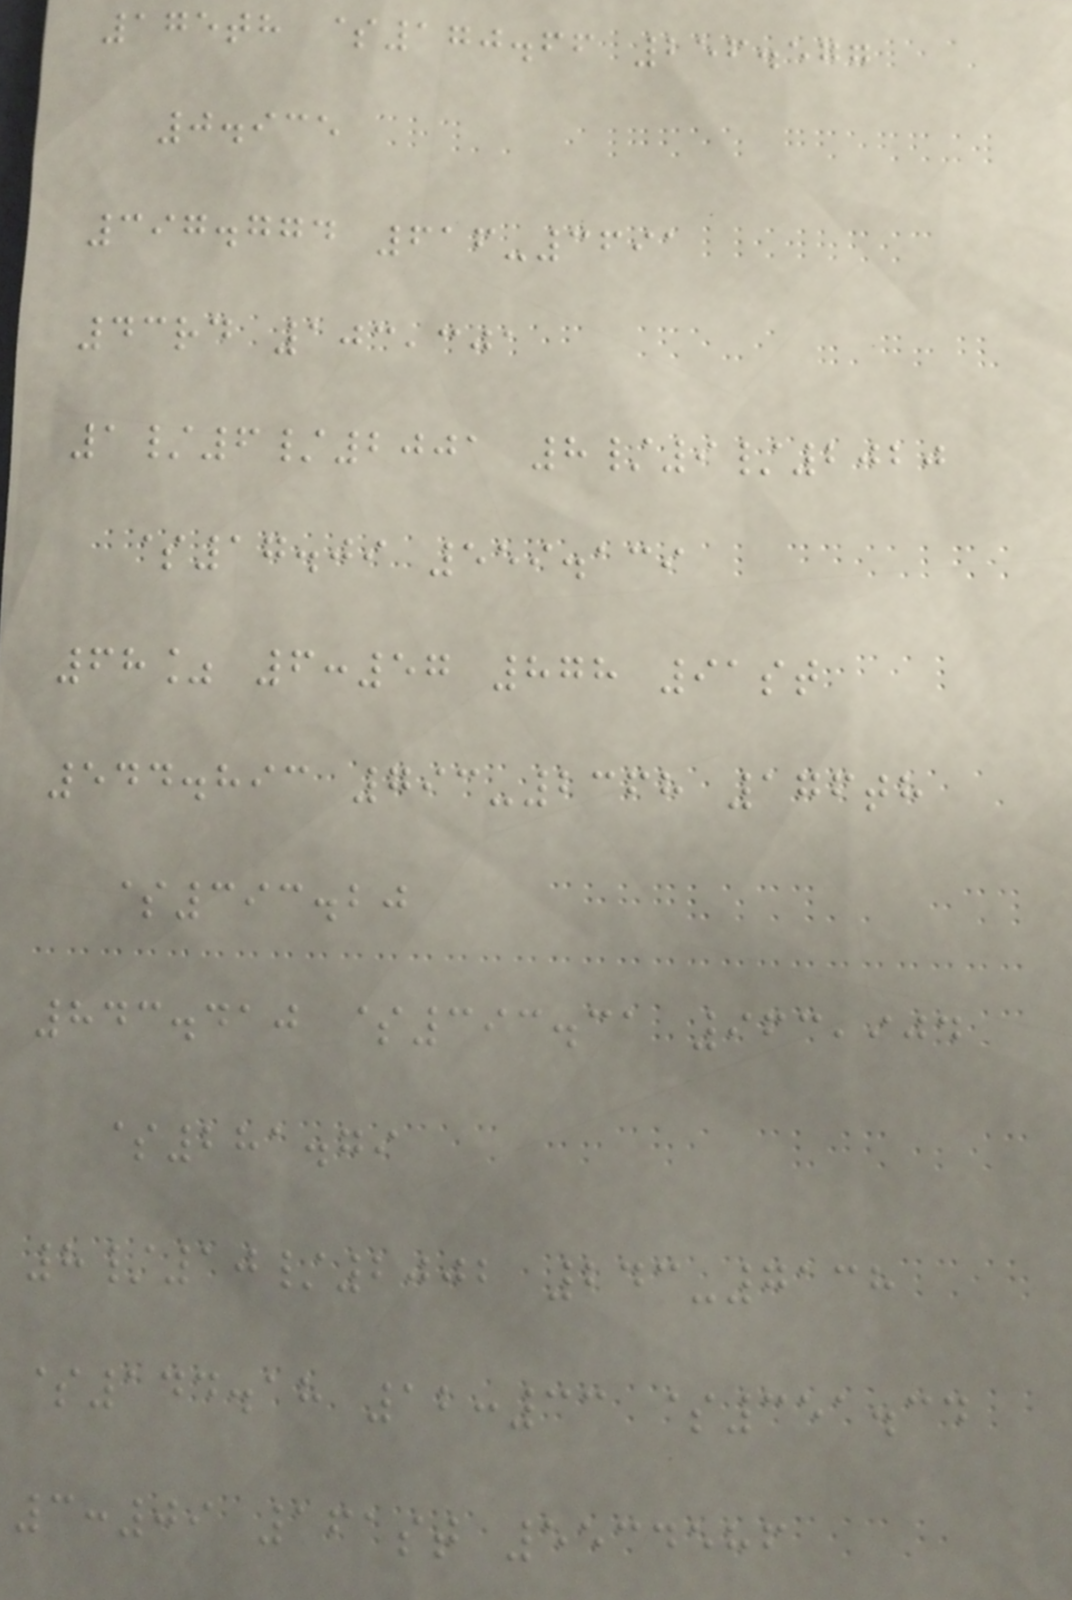175th $170.66 256.577
0.935
397.774 616-3691
43rd 103,301
1/6/2001 8/9/2020
$17.09 559.139
68% 6:57 878 91st
544.893 793-2368 176th
$393.20
843.410 $393.31 963,904
$281.79
8/10/2002 243-7138
$144.18 12:33 $351.34
3:09 161st 5534586
